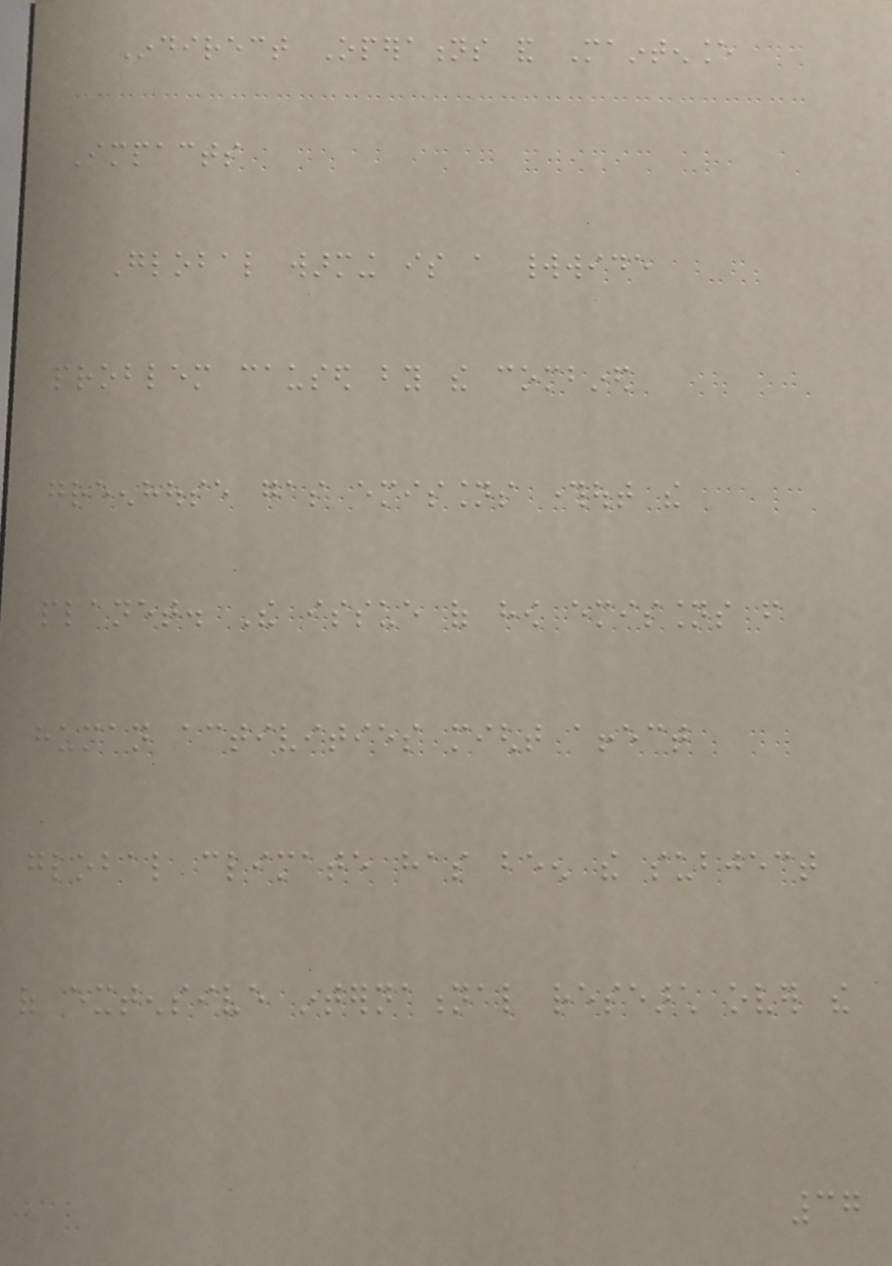Indirect Operations and Maintenance
Impacts
Global warming is a worldwide
problem caused by the combined
greenhouse gas emissions throughout the
planet. The issue of how emissions from
human activities might affect
global climate has been the subject
of extensive international research over the
37
